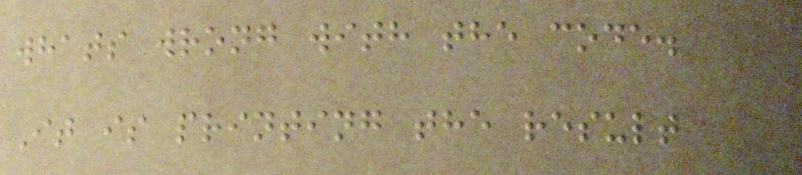whats wrong with the code.
It is printing the result
